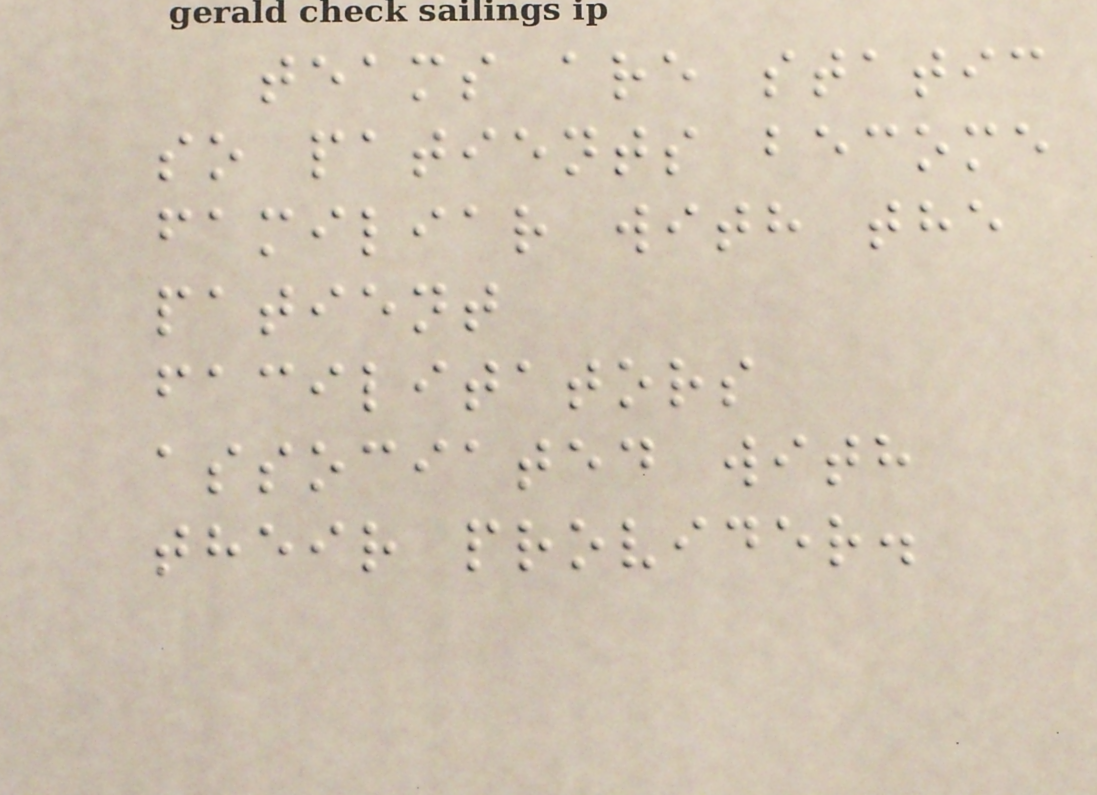teams are static
so patients become
familiar with the
patient
facilitators
associated with
their provider.
